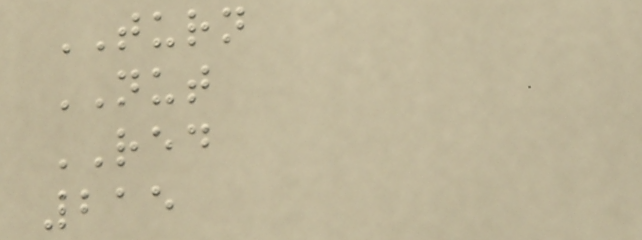TURN
NUT
RED
215
